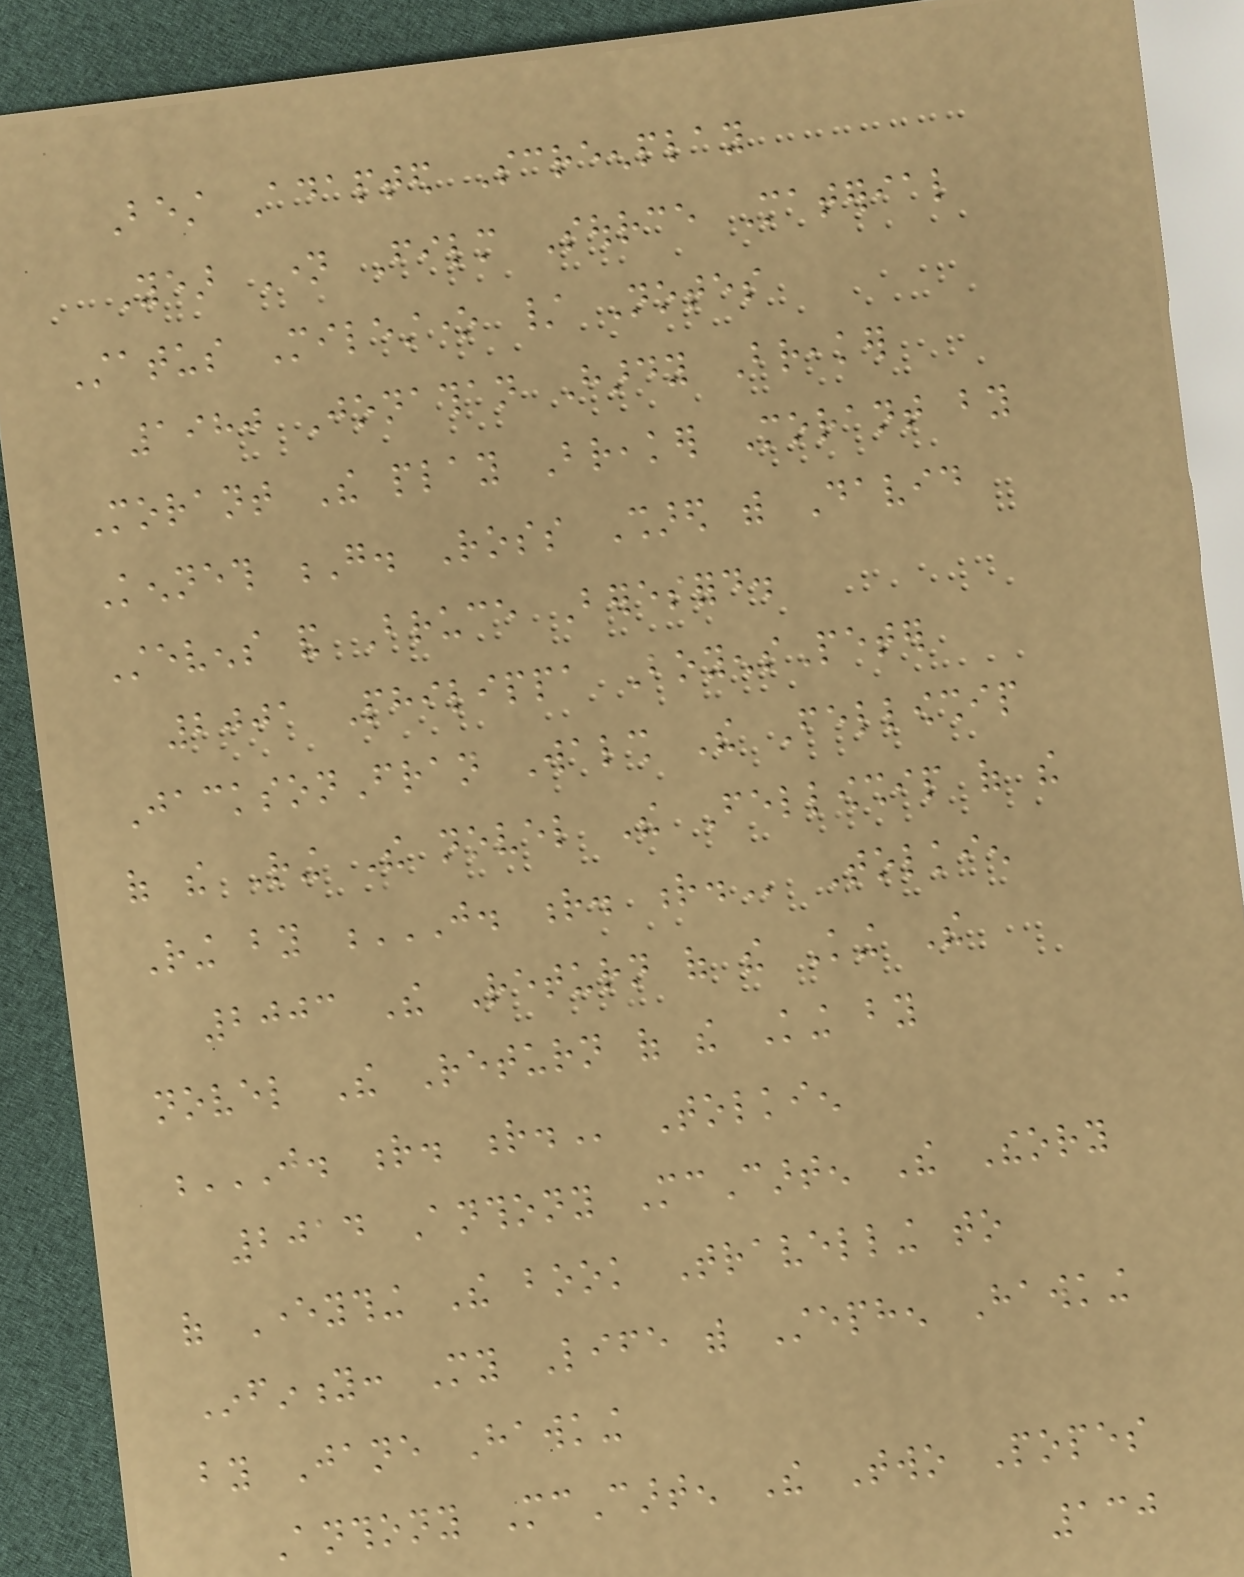Best Adapted Screenplay
Year Name Film Source Material
Status Milestone / Notes
1980 Jonathan Hardy Breaker
Morant The play Breaker Morant by
Kenneth G. Ross Shared with David
Stevens and Bruce Beresford.
2001 Philippa BoyensPeter
JacksonFran Walsh The Fellowship
of the Ring The novel The Fellowship of the
Ring by J. R. R. Tolkien
2003 The Return of the King The
novel The Return of the King by
J. R. R. Tolkien
2014 Anthony McCarten The Theory
of Everything The book Travelling to
Infinity: My Life with Stephen Hawking
by Jane Hawking
Anthony McCarten The Two Popes
130
